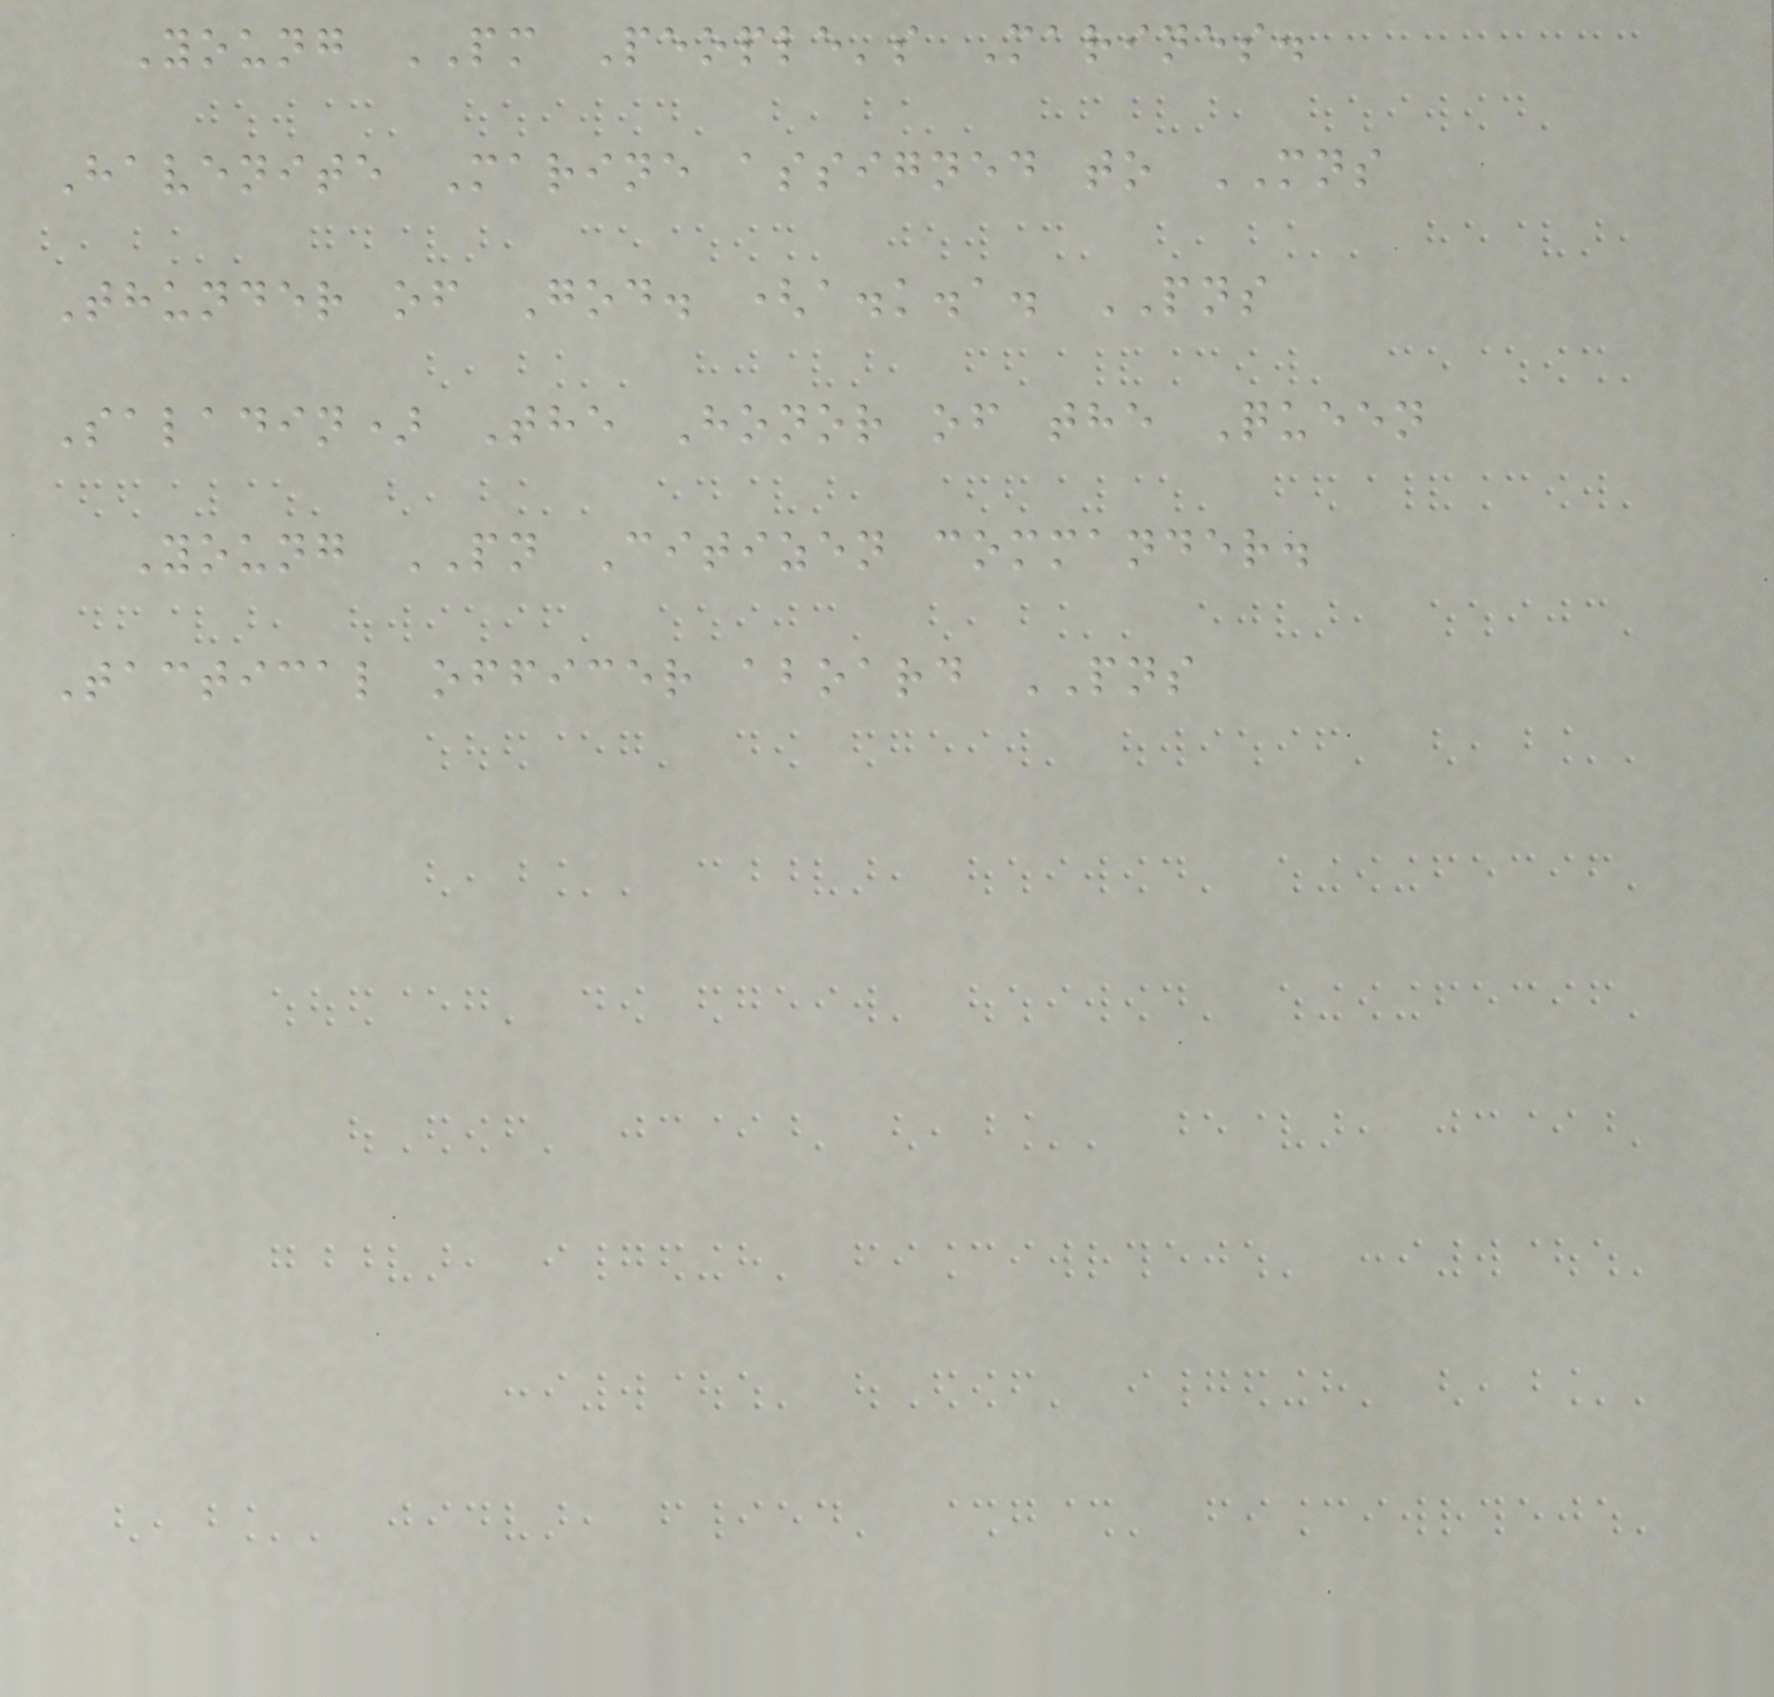Young PM People's Marines.
Havenite Marine assigned to MNS
Thunder of God. (a.k.a. PNS
Saladin) The Honor of the Queen
Young PN Citizen commander.
Tactical officer aboard PNS
